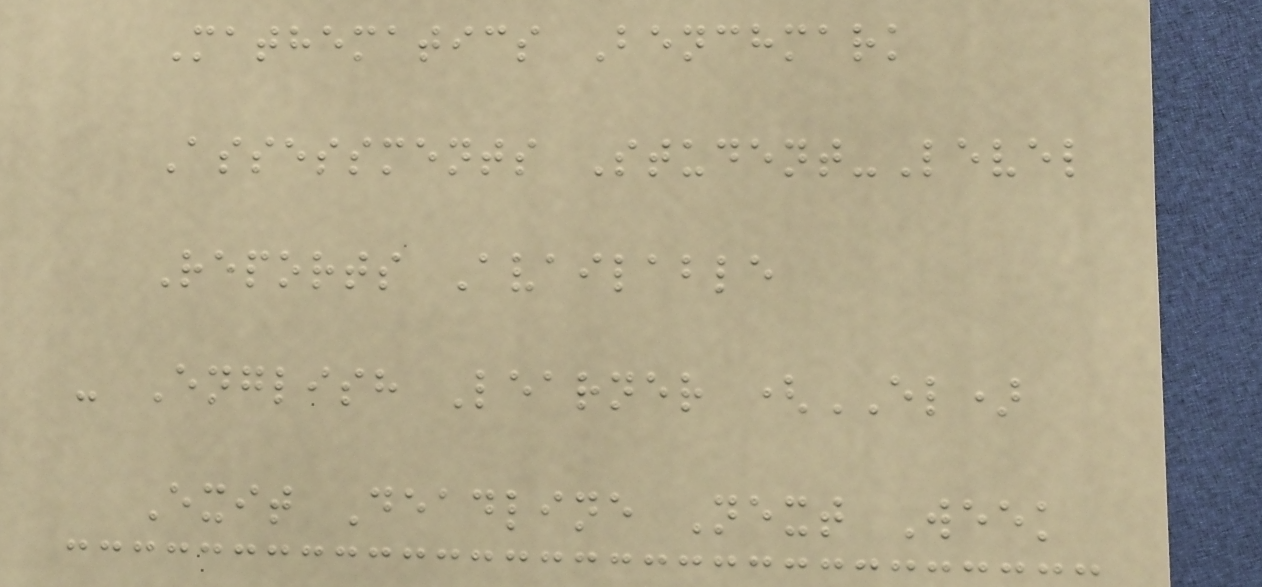Mathematics Benchmark
Assessments Student-Level
Reports Available
- English Learner (EL)
Exit Deadline Next Week
